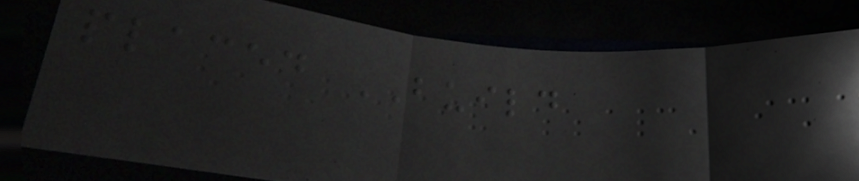placed BUILD
